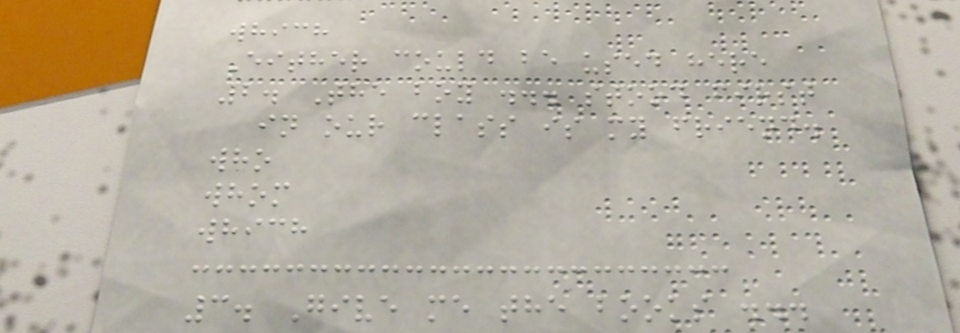which
Either could be used here
2. The boy ... stood first
in our class is my friend.
who
whom
which
3. Give me the books ...
